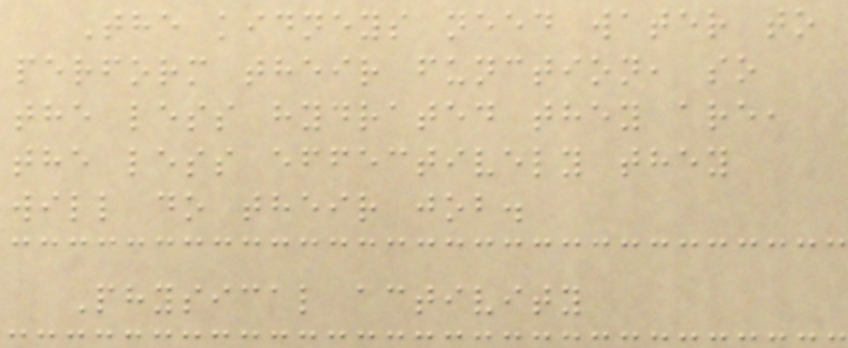The kidneys need water to
perform their function, so
the less hydrated they are,
the less effectively they
will do their job.
Physical activity
